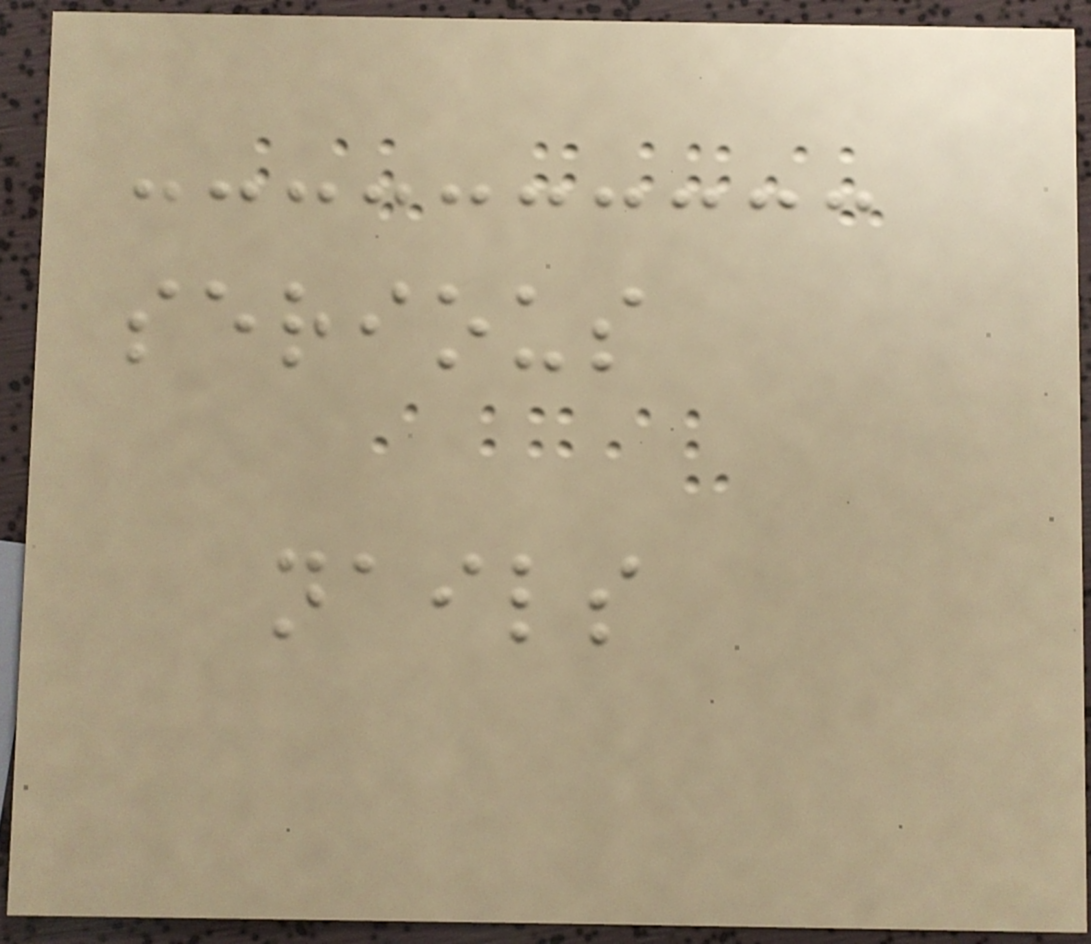serious
nails
